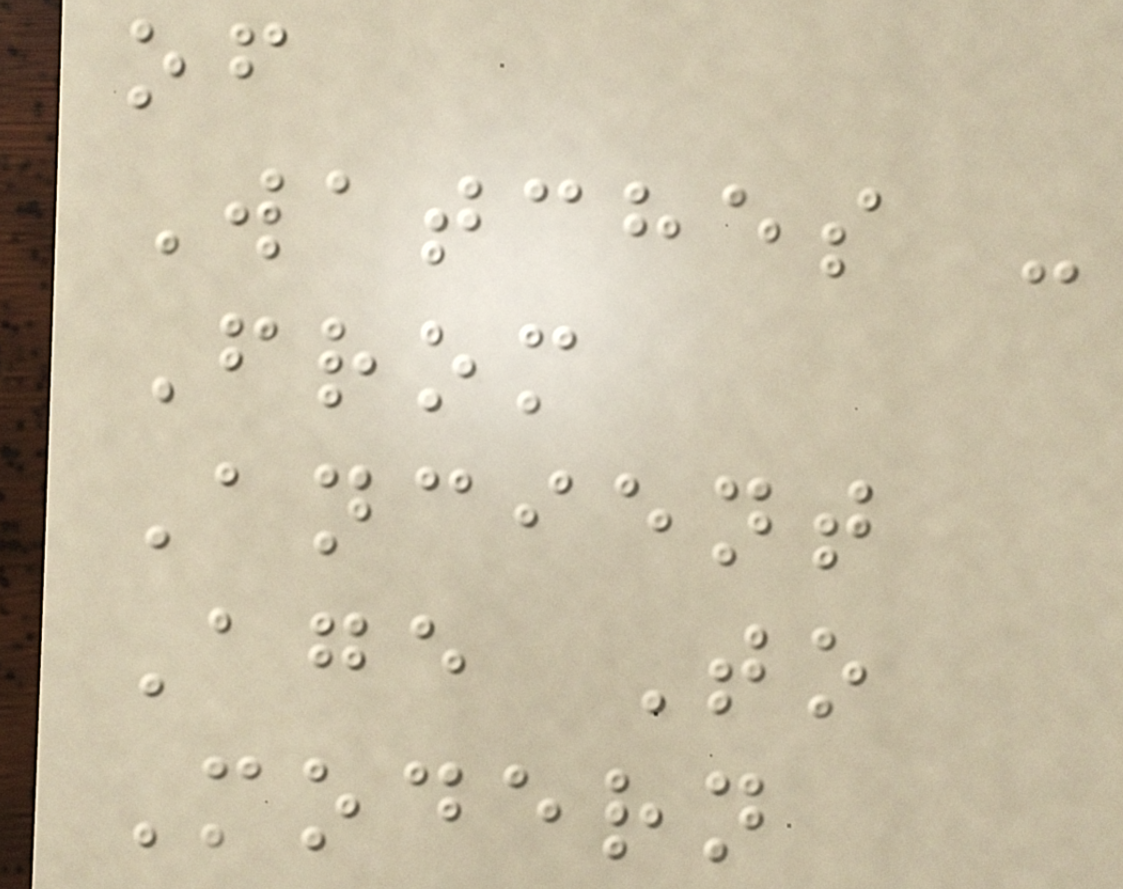of
Watches -
From
Ancient
Age To
Modern
